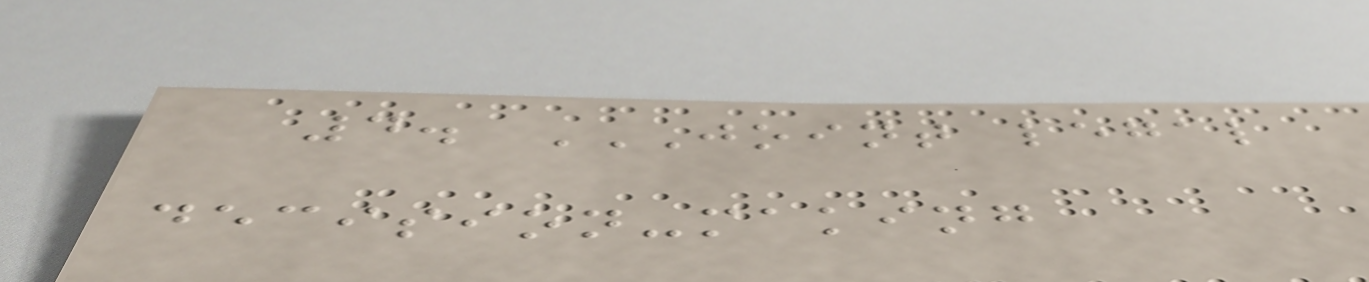4. JOINT LEGAL
DECISION-MAKING
